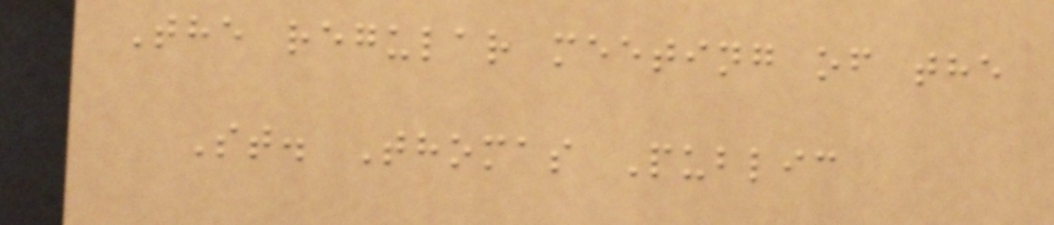The regular meeting of the
St. Thomas Public
